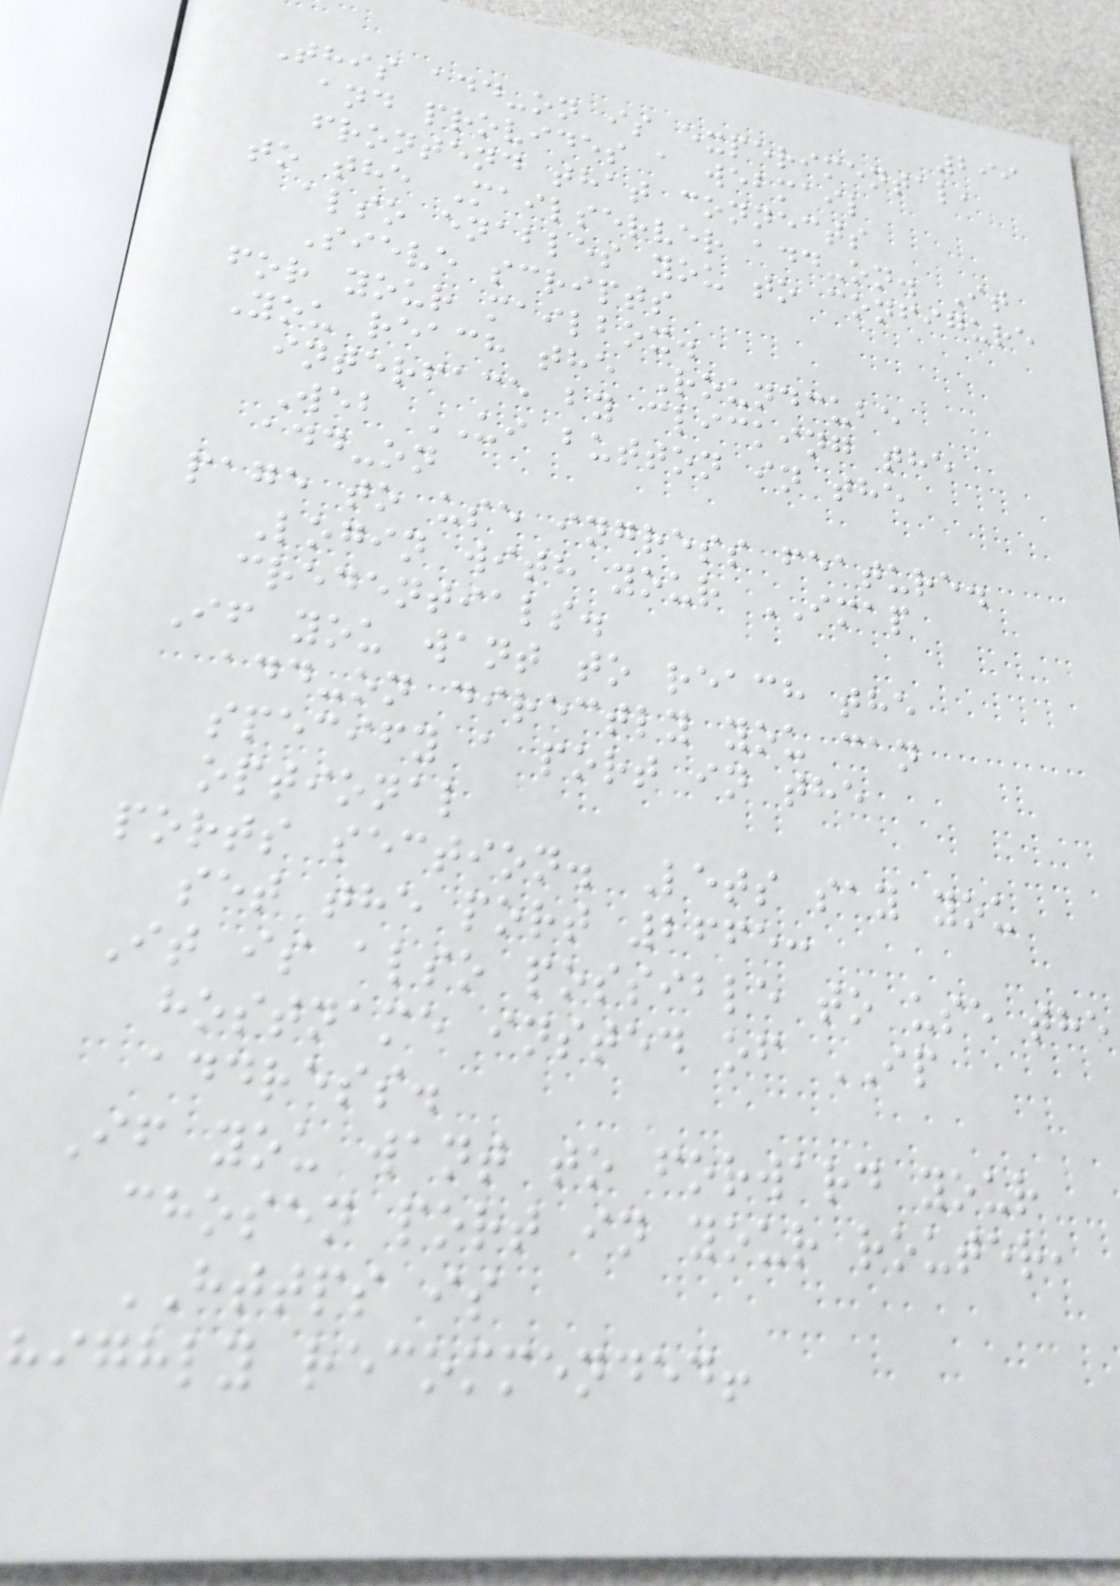299
This add-on is experimental,
and provides a webmail
frontend that connects
to the Mailserver add-on. It
also enables you to configure
Sieve scripts
for your mailbox.
You reach the Roundcube
interface by clicking the
Web UI button in the
add-on
page to use ingress feature.
Login with your IMAP
credentials.
If you want to reach the
add-on directly you can
specify a port in the
optional
ports section. Lets say you
set the port 2665:
It is also possible to use the
hostname insted of IP
address.
If you want to forward your
chosen port in your router,
HTTPS is
highly recommended!
